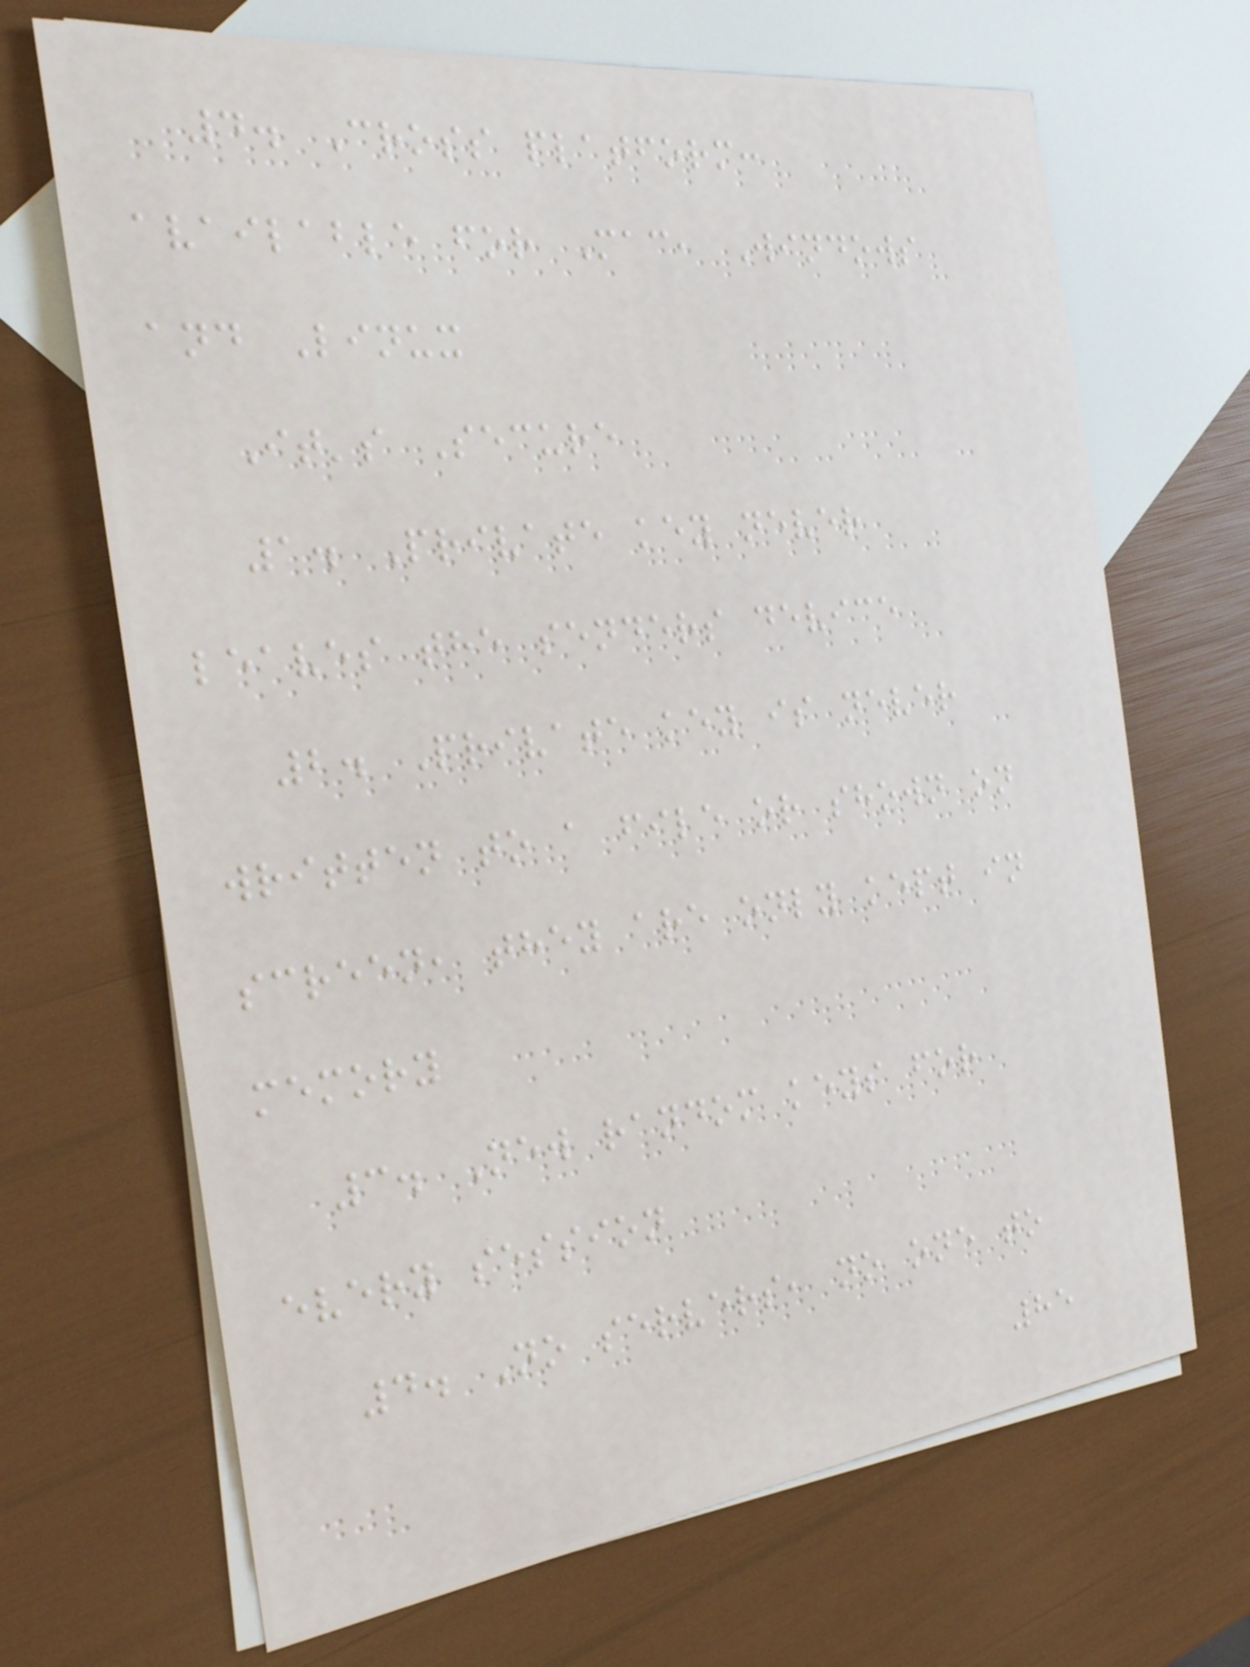4. Cross platform:
available for Mac, Windows
and Linux
It's Secure
1. Private key never
leaves the senders device
2. Private key is never
written to a file or shown on
screen, they are only kept in
memory
3. New random keys for
every session
4. No servers, no one to
85
